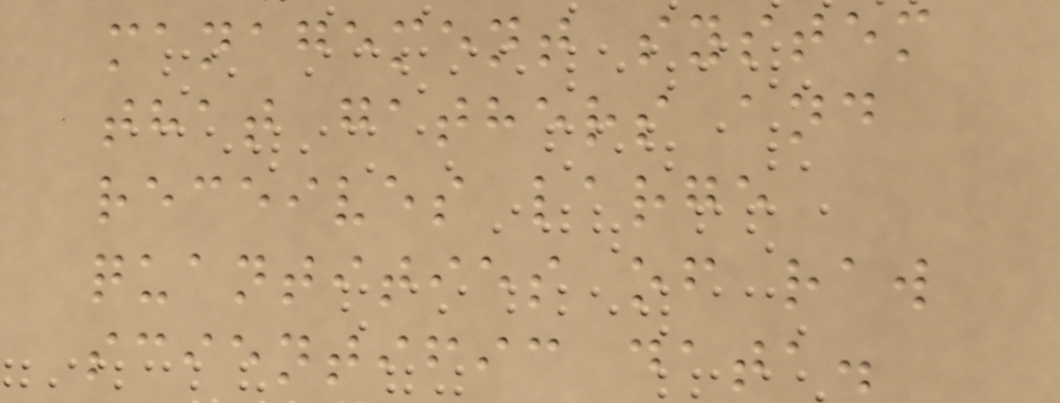management system
that gathers and
receives large
quantities of raw
scientific data.
